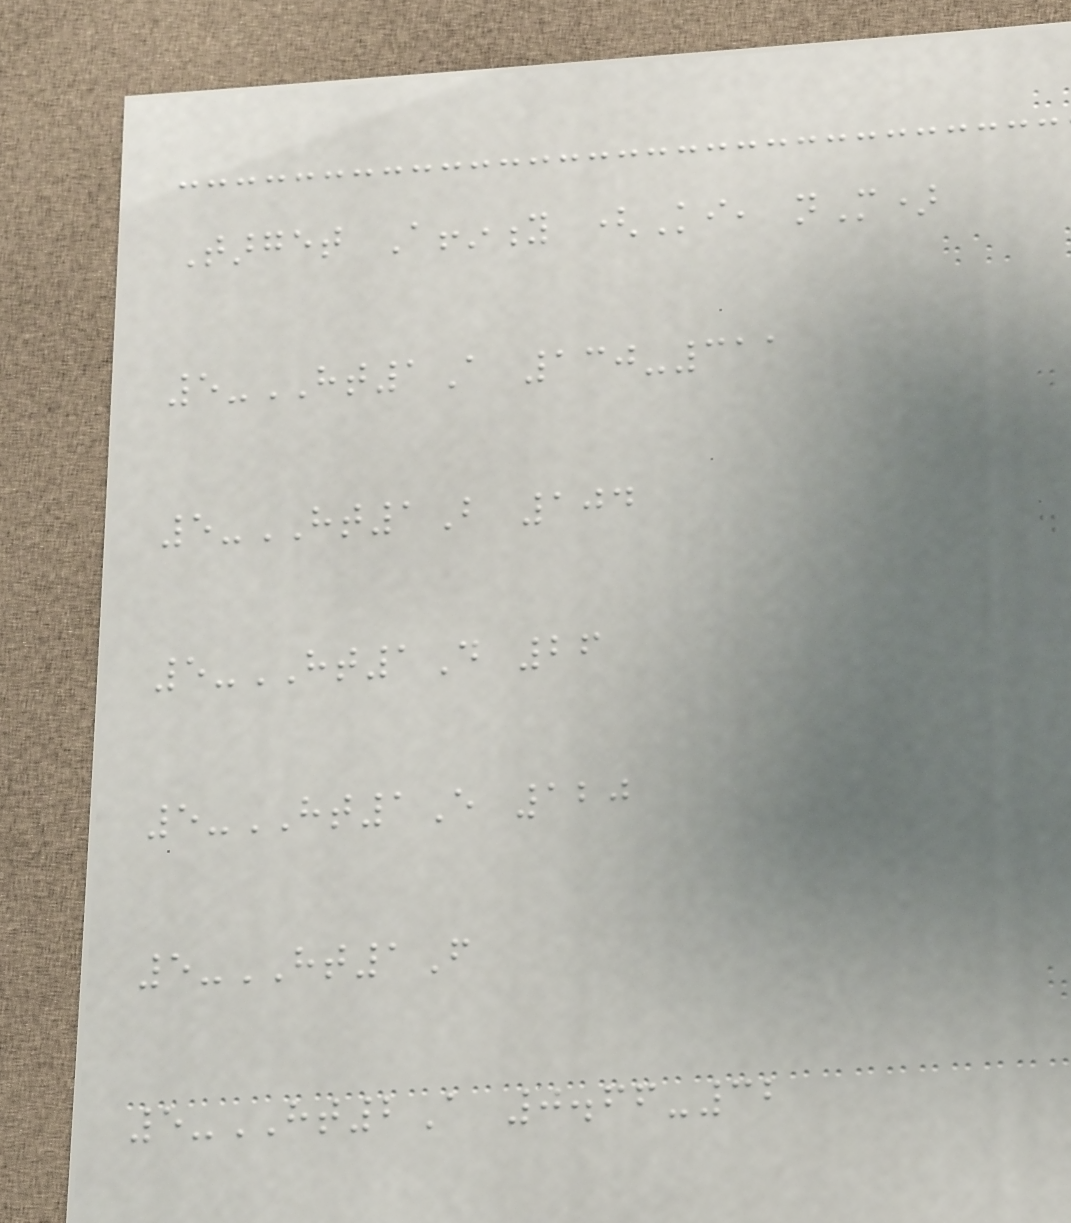Target Affinity (Ki, nM)
5-HT1A 130-311
5-HT1B 104
5-HT1D 26
5-HT1E 120
5-HT1F
5-HT2A 0.66-32
